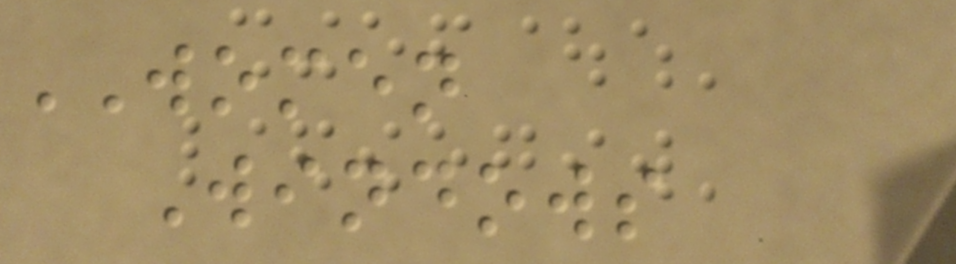WOMEN
Windows
